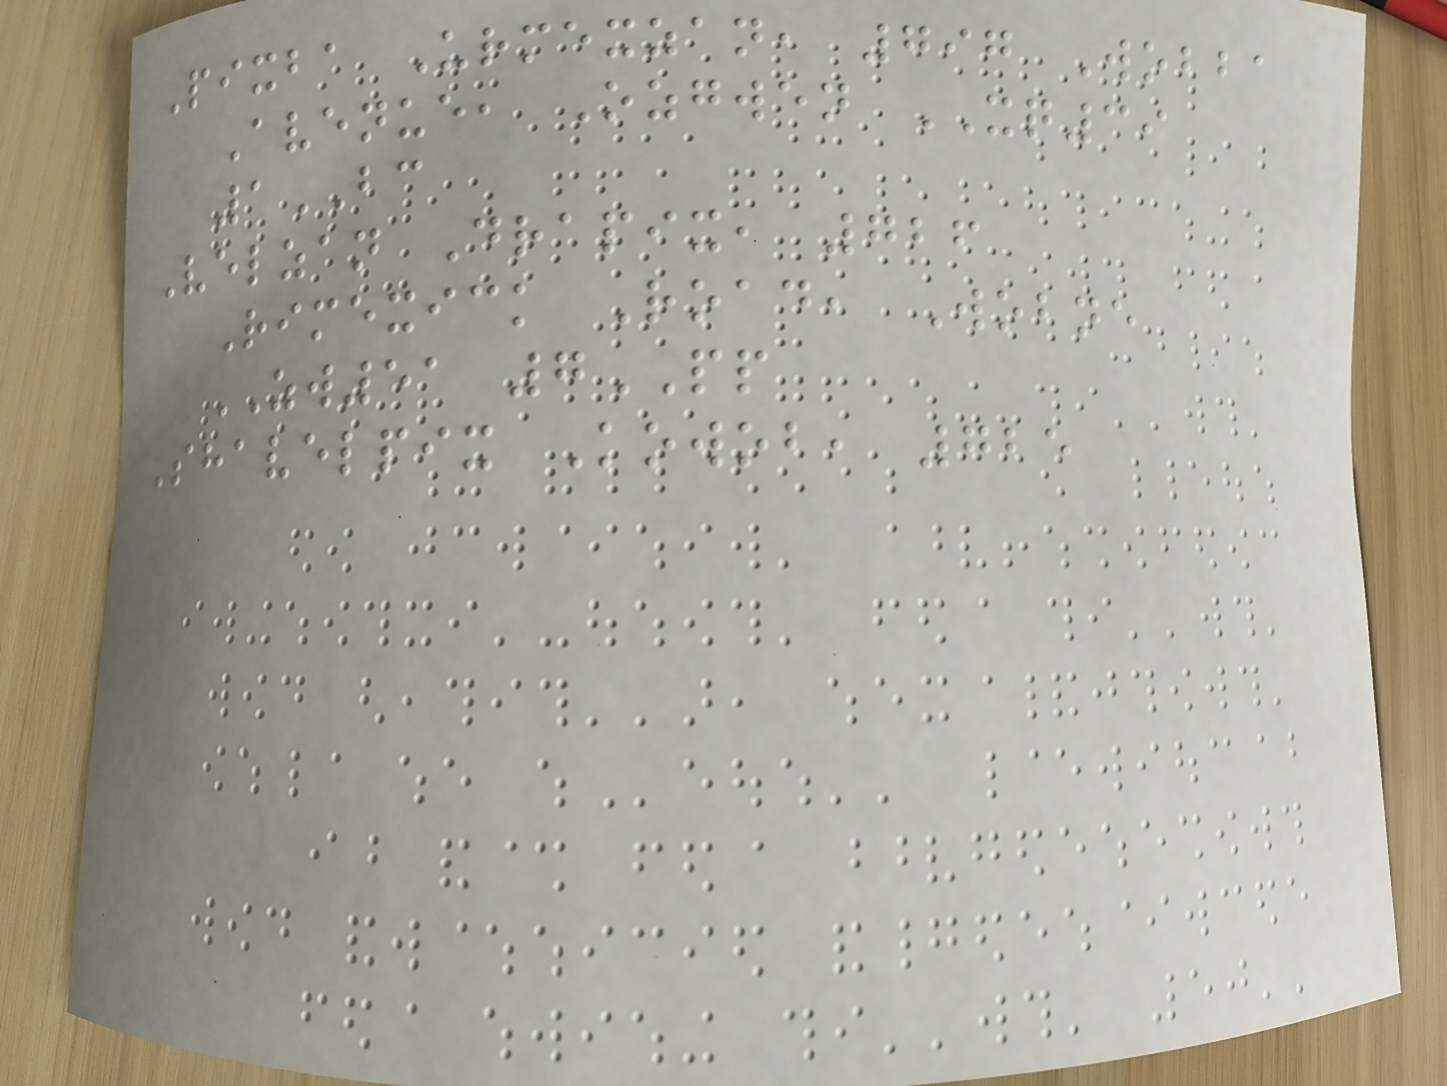Pixba Urmexzan, 797 Wobba
Avenue, Ozgwen XQ39
1BC
Velzan Drapix, 726
Rimexick Road, Wobne
ZW51 7PP
Shavelpix Kowob, 725
